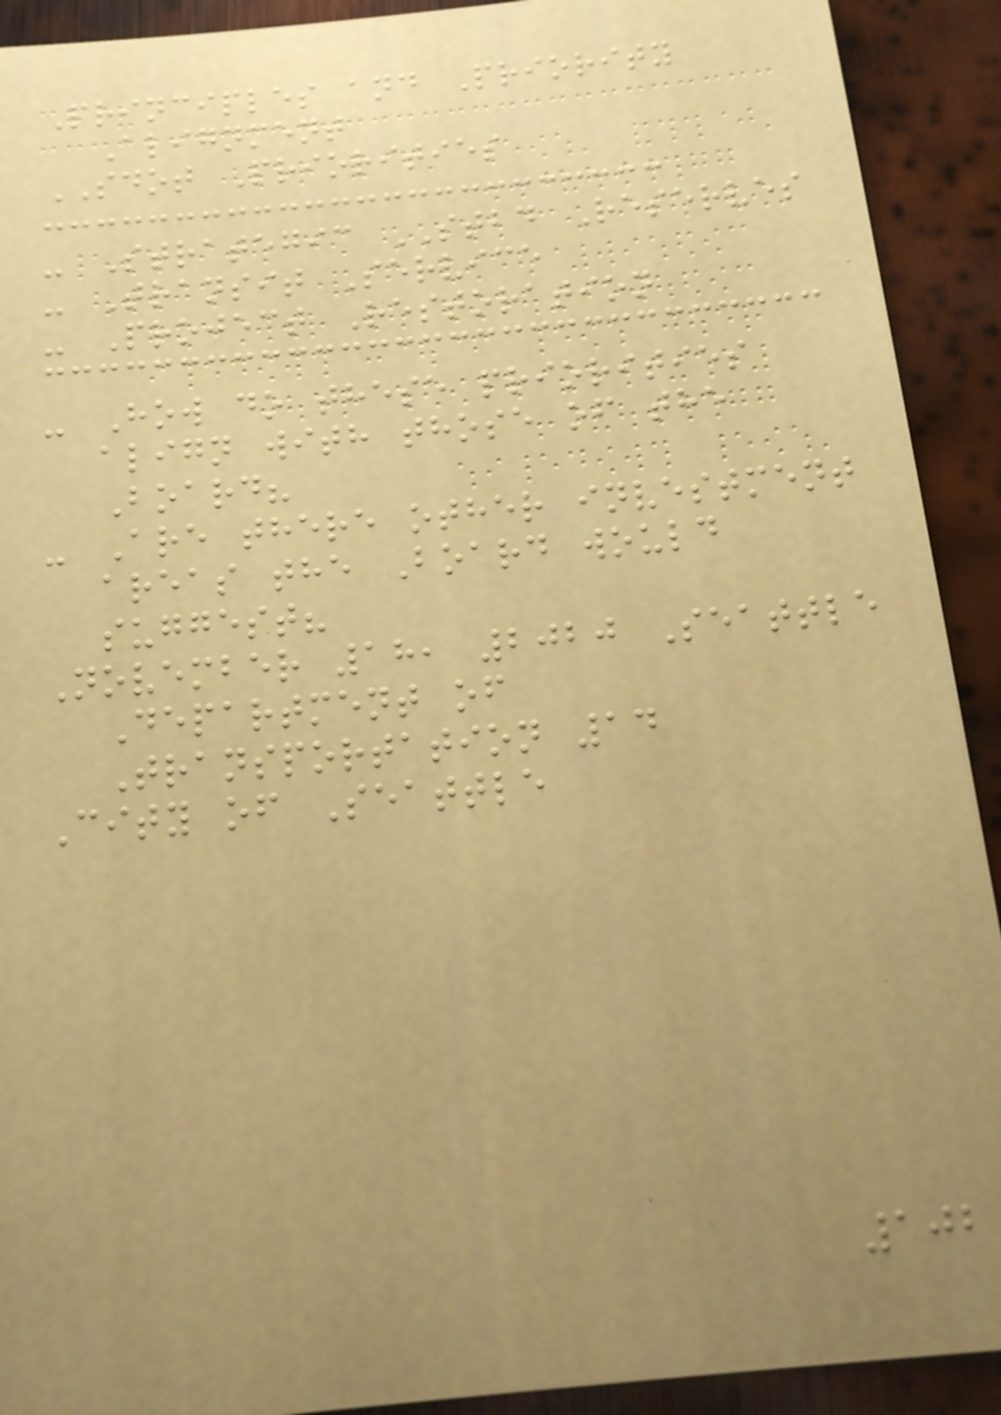Principles and Priority
Alignment
SDOT Priorities
- Strategic STBD Reserves
- Transit Service
- Project Restoration
- How do these priorities
align with those of the
Board?
- Are there other investment
areas the Board would
suggest?
November 18, 2020 Seattle
Department of
Transportation 14
City of Seattle
102
